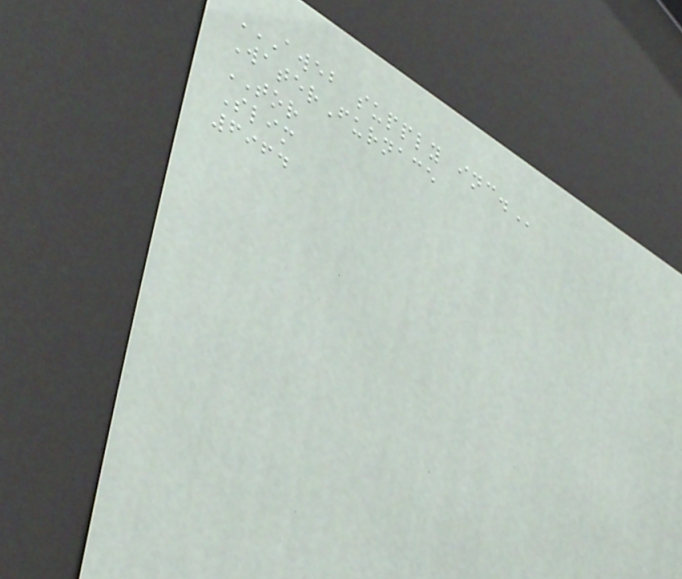AWEB SUPPLY INC.
WaterFurnace
TOR
Slim
6964
